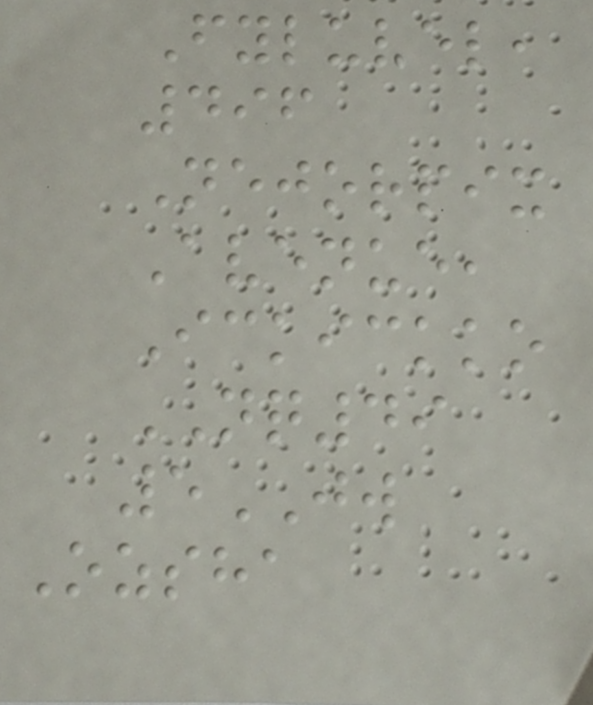Fyluvel,
496
Nejorpix
Avenue,
Ickickko
NQ49
5JW
Ozsha
